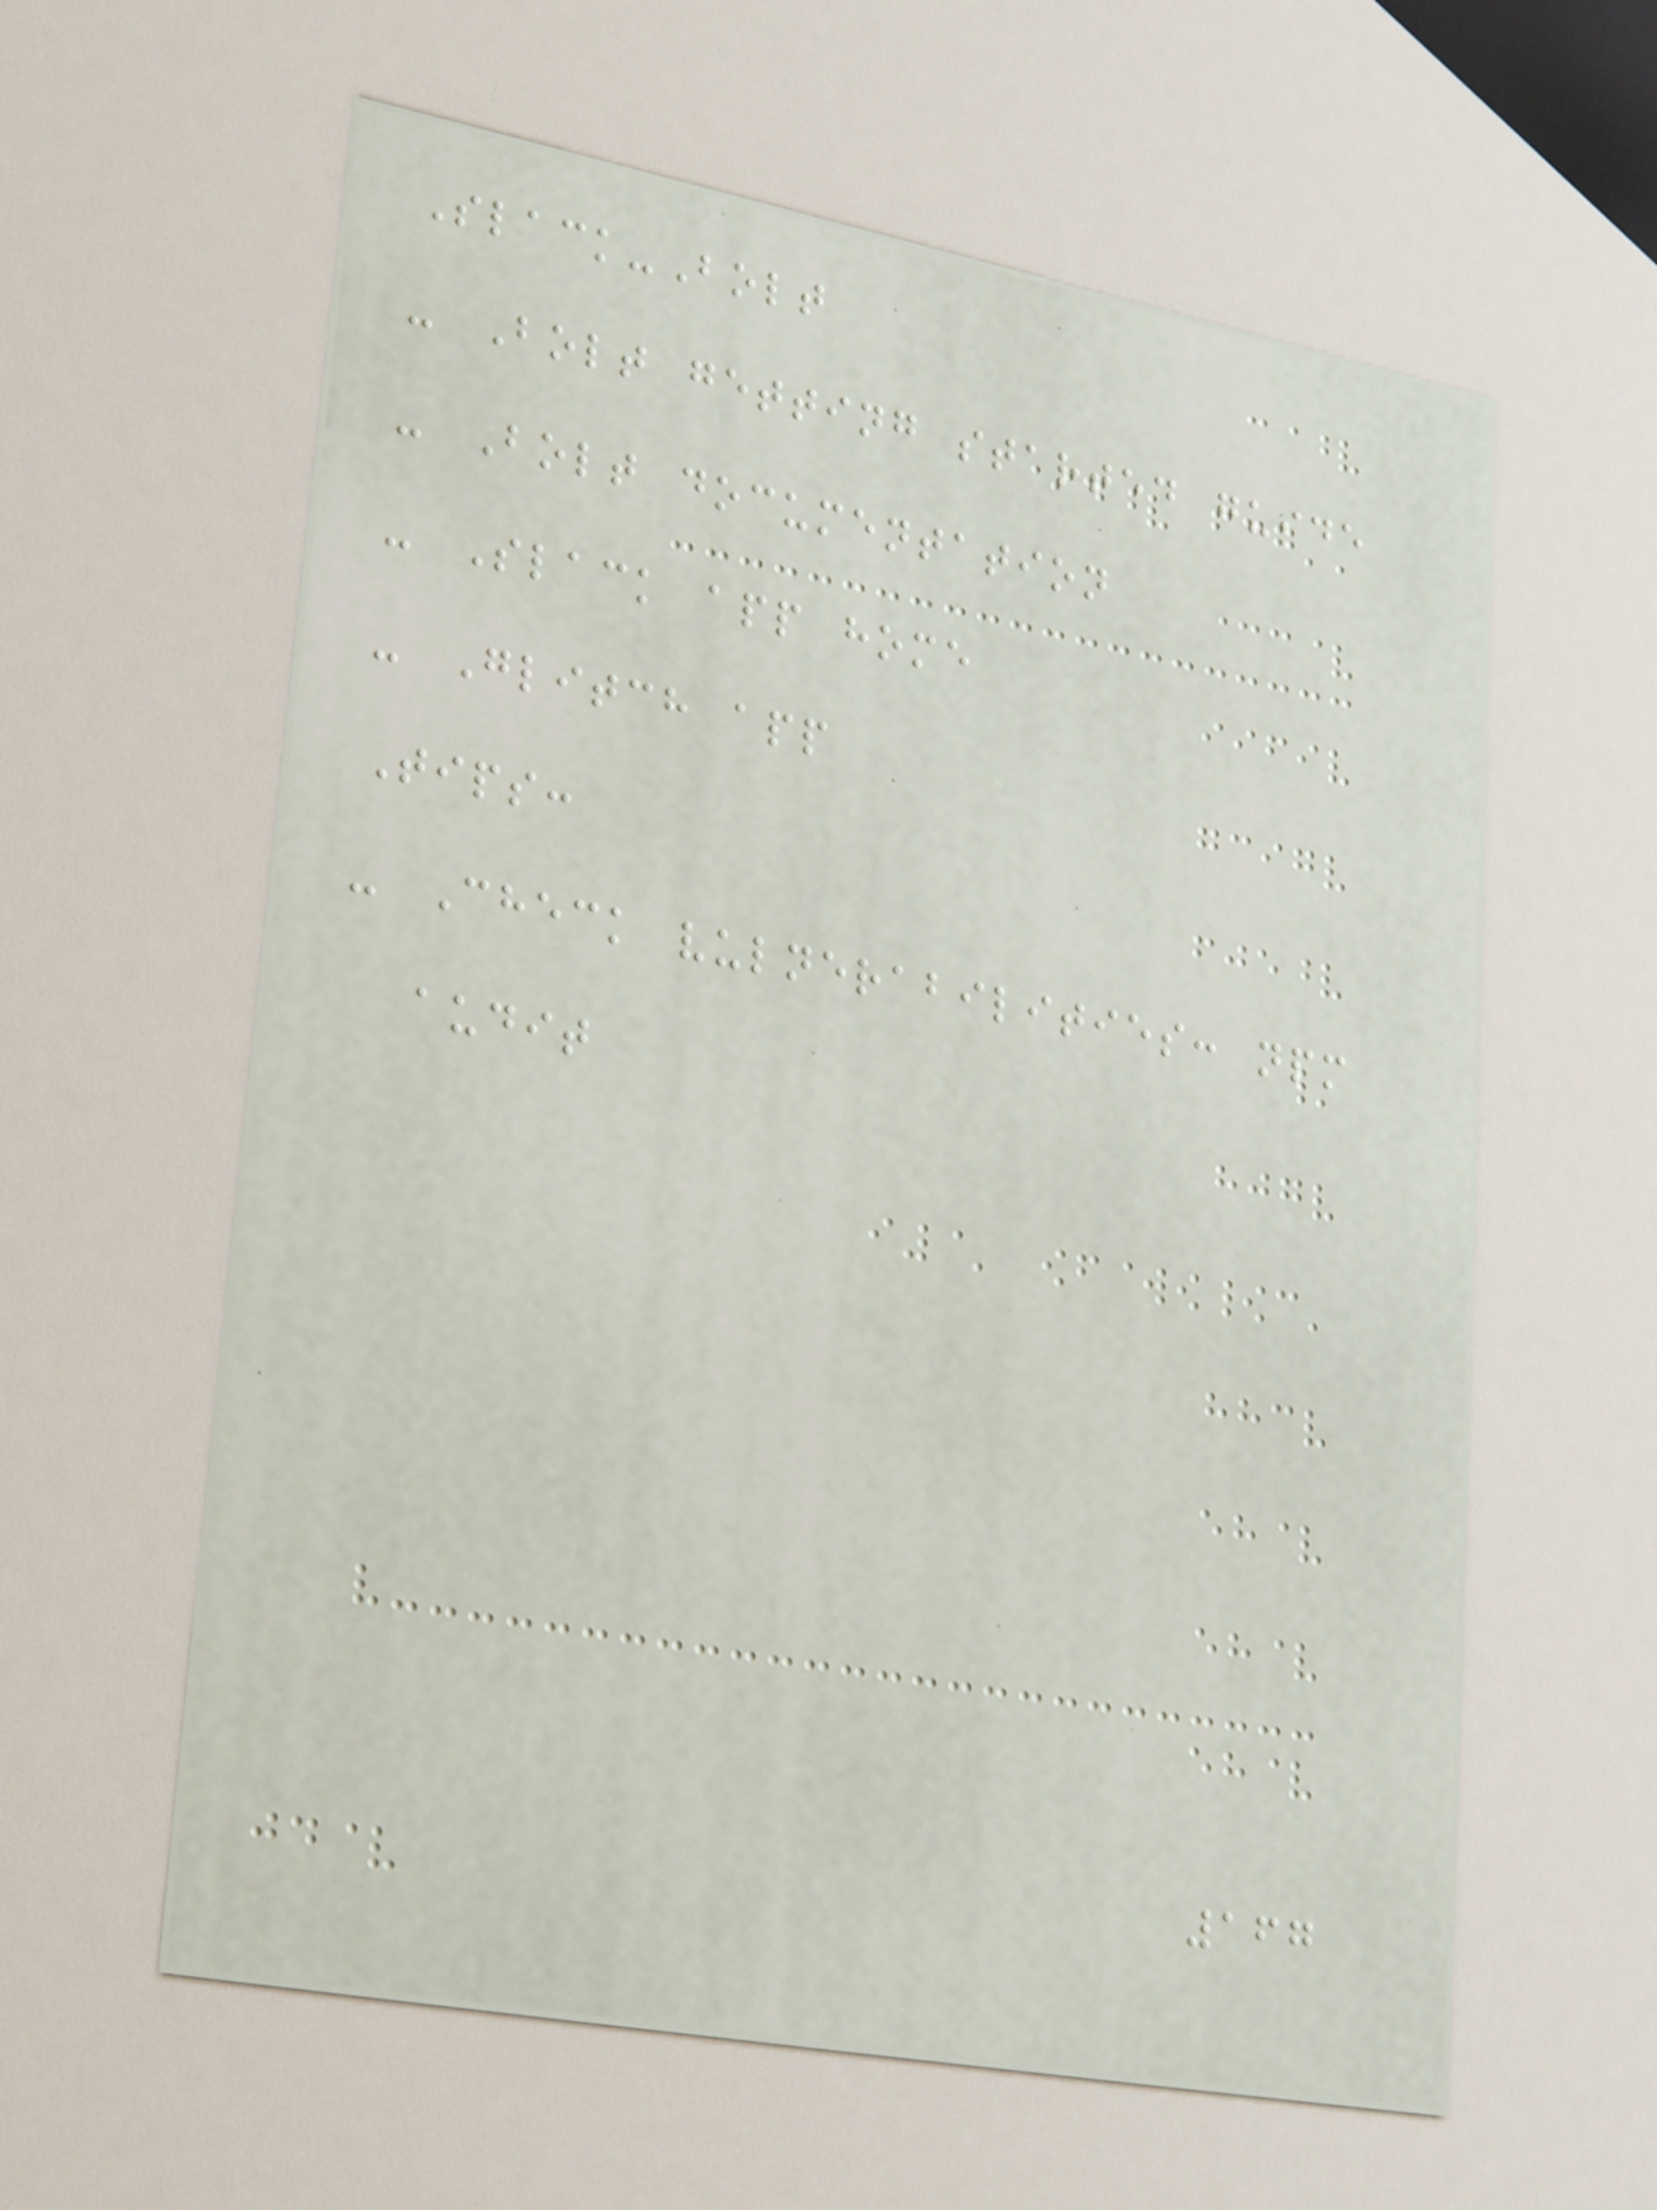Slack-Bolt
- Bolt getting started guide
- Bolt documentation
- Slack app home
- Glitch app
Tips:
- Check vulnerabilities: npm
audit
167
